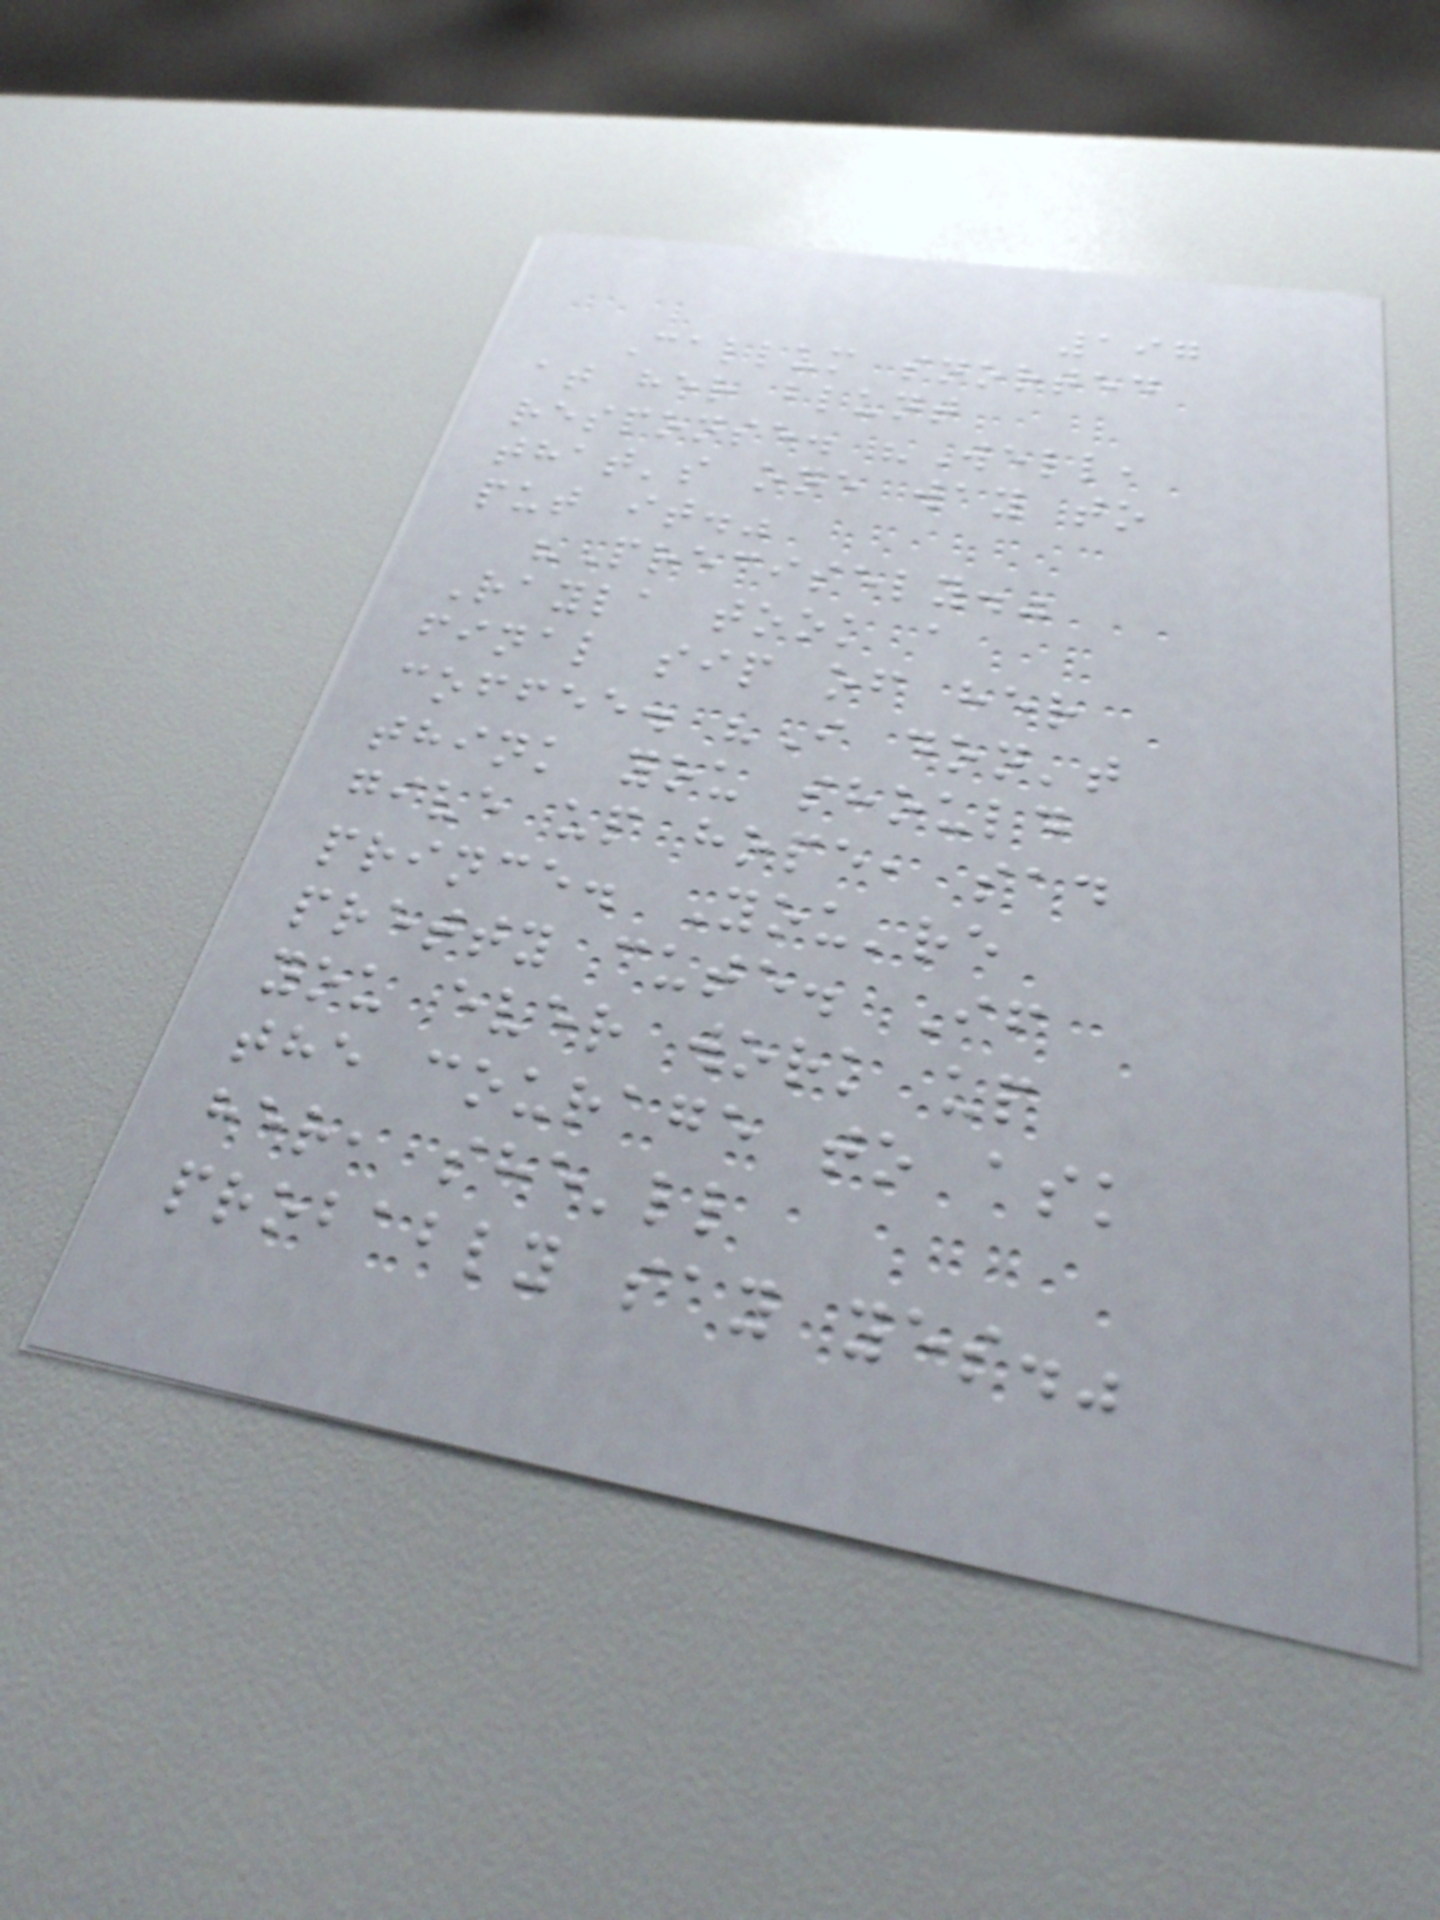197
Callum snorted
at her blunt
response. "Well,
that's one way to
put it."
"Precisely."
Rayla took a
final sip of her
coffee. "I don't
think you should
give up hope, sad
prince. You're
pretty cute. If
you ever work up
the courage to ask
her, she'll
probably say yes."
